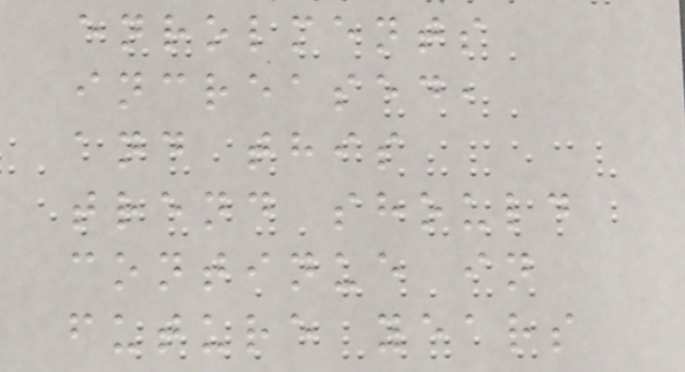enrolments
increased,
and this
trend should
continue in
future years
